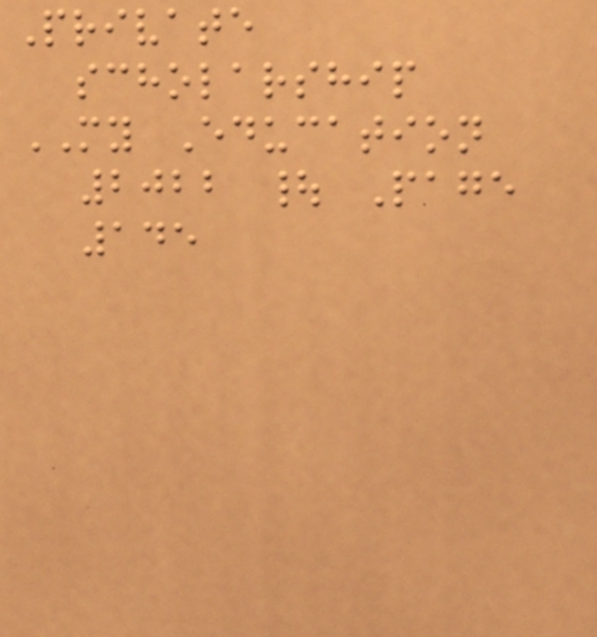Private
scholarship
MY Education
2022 | Page
145
